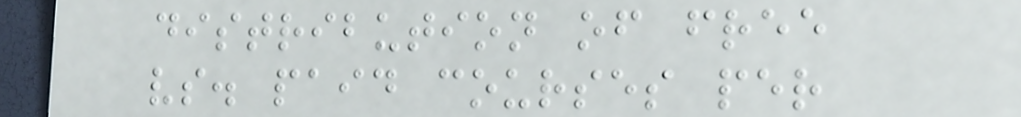distribution of free
vs. paid courses per
